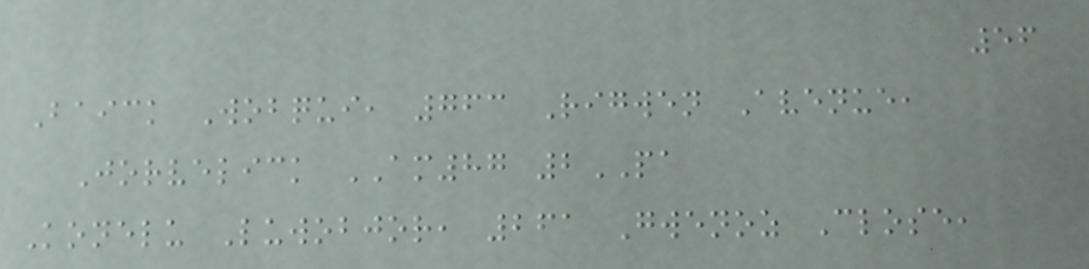56
Baick Wobqui, 763 Rigwen Avenue,
Jorvelick AM87 2PA
Konelu Luwobjor, 261 Gwenoz Close,
